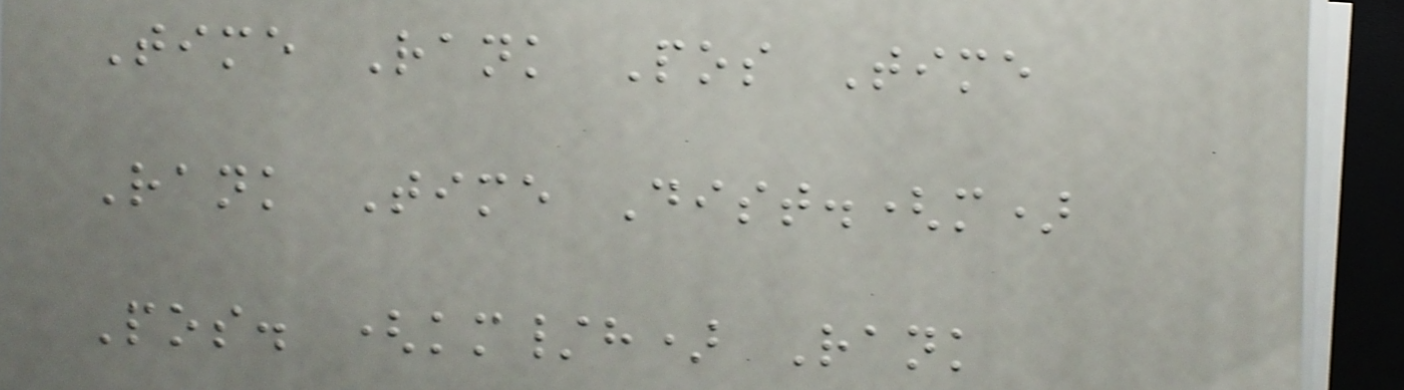Time Rank Pos Time
Rank Time Dist.(m)
Pos. (km/h) Rank
